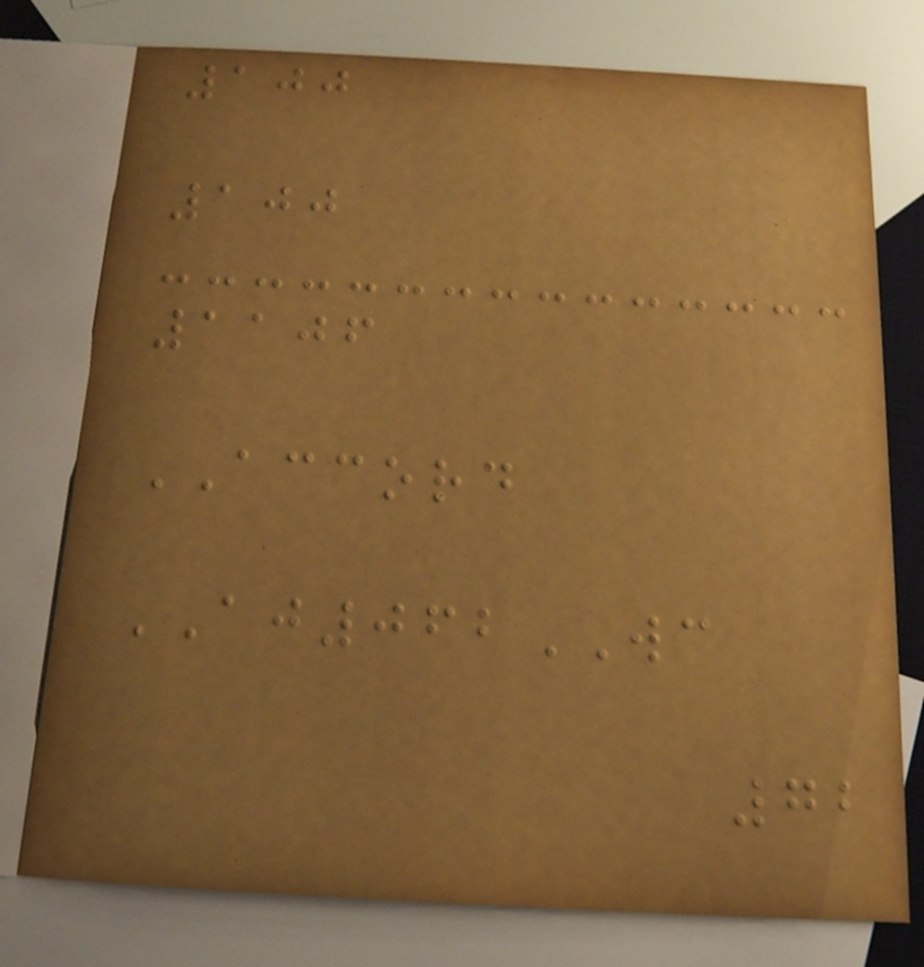100
100
1106
ACCORD
AJ062WC
72
